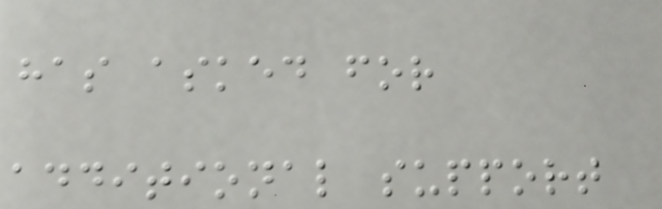has asked for
additional support
